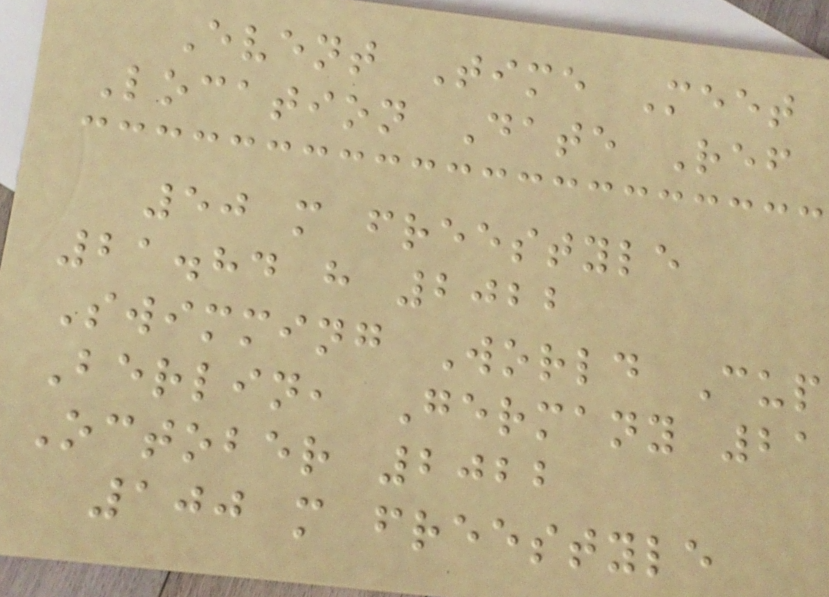Event Time Meet
Location Date Ref
50 m freestyle
21.84 h 2022
Swimming World Cup
Berlin, Germany 21
October 2022
100 m freestyle
